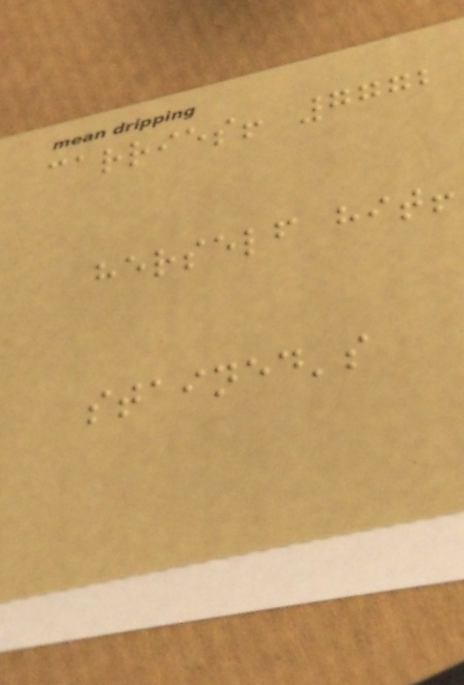carries! 7772
herself hit!
stained's
